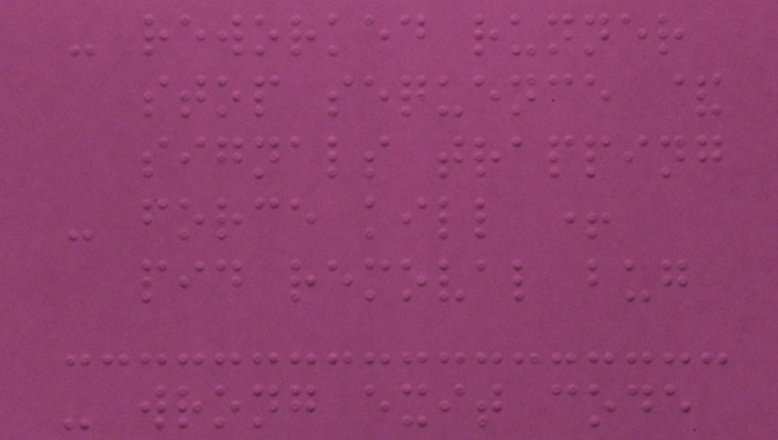- reworked runner
stop sequence &
signals trapping
- force kill +
pid removal bug
- wrong exit code
